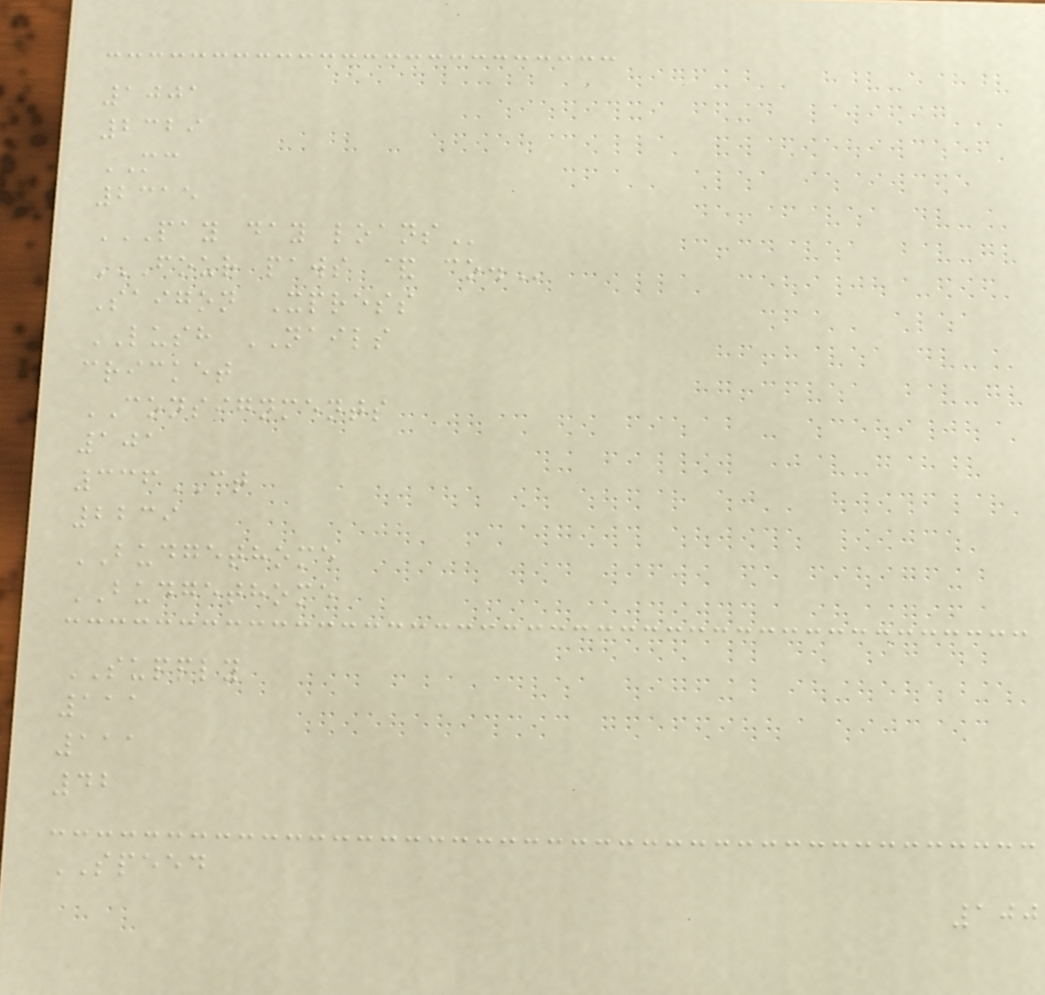1001
2329
MC
2315
PAY DAY LOANS
FOUR PAWS & CO.
Saigon Xpress
LUSH NAILS
cricket
CONSIGNMENTS
101
336CT
2239
BUDGETHOME
BUDGETHOME
SUPPLY
111
111
42
SPEED
100
